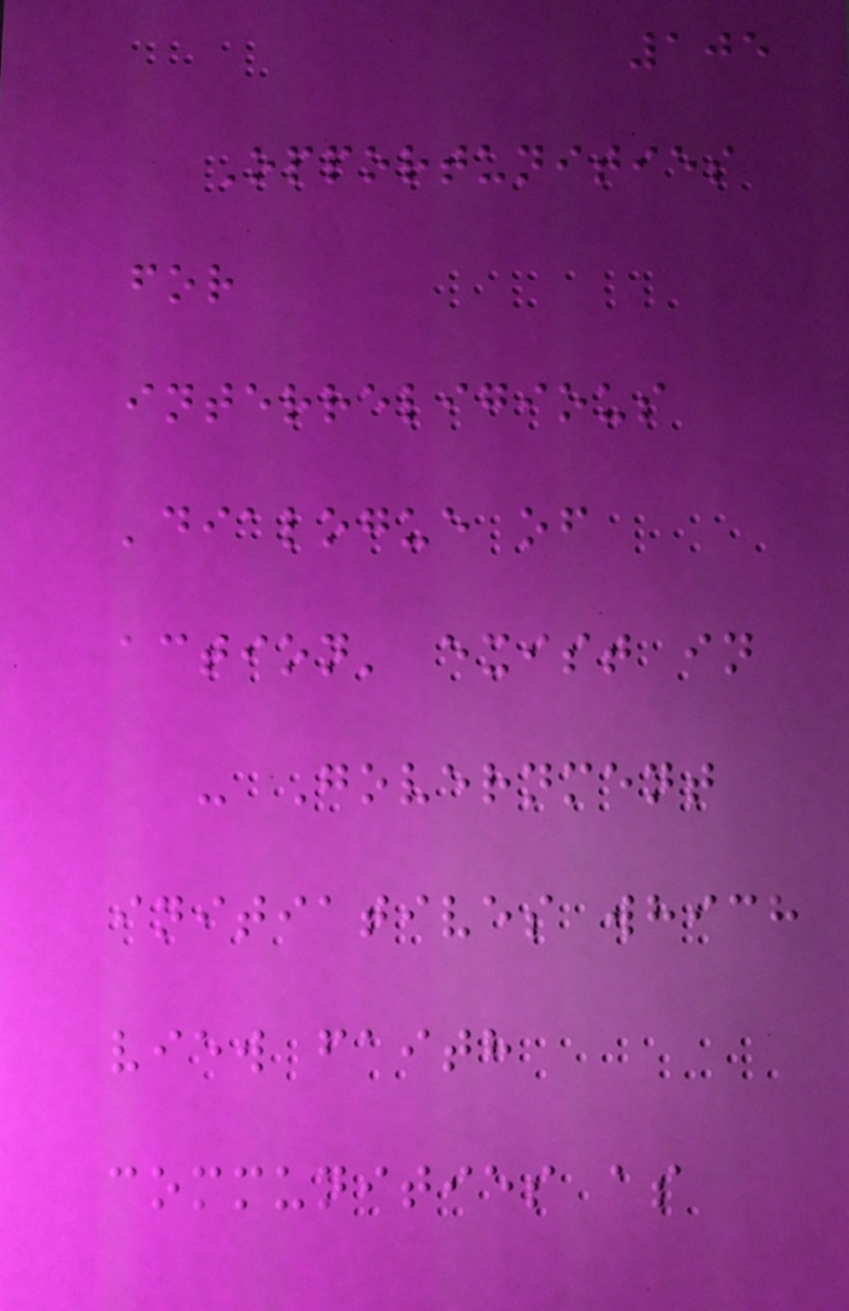105
Opportunities
for
interreligious
'dialogue of
action' exist in
- Government
initiatives which
view faith
communities as
